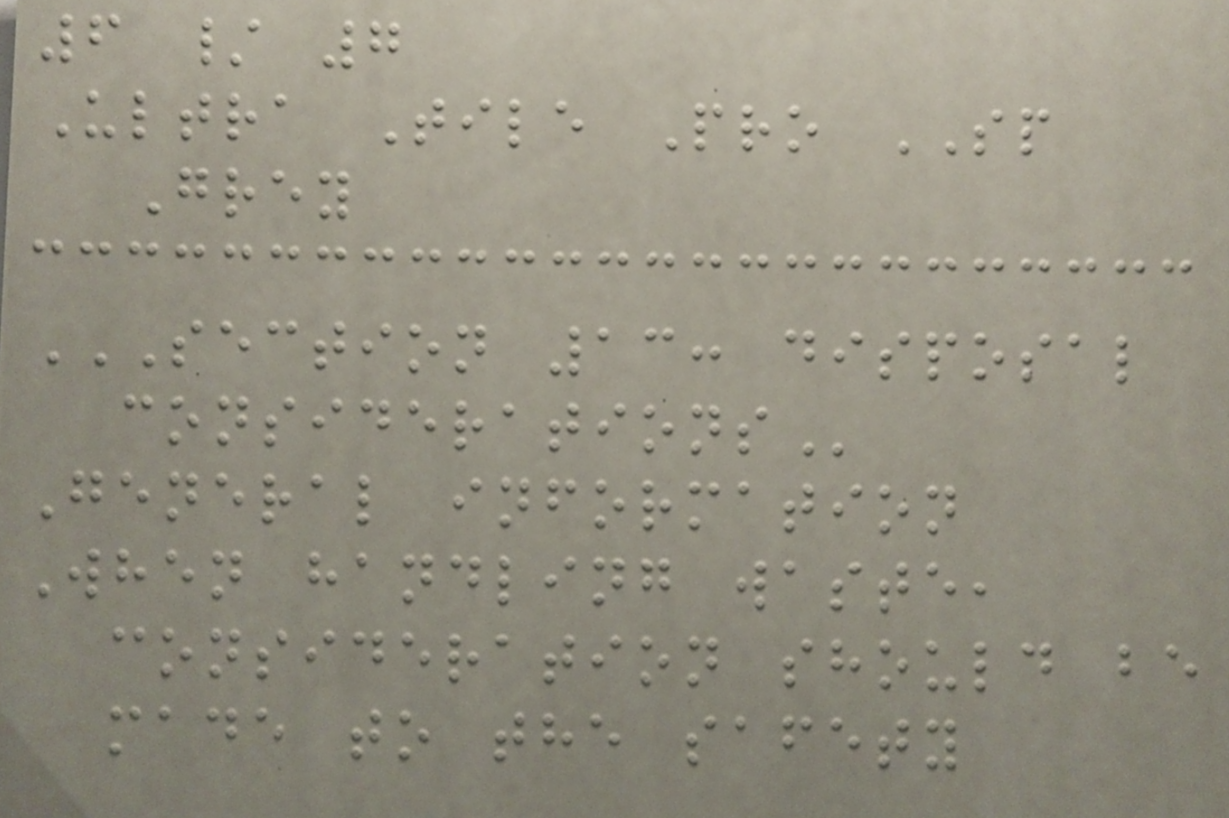6 / 7
Ultra Tile Pro SP
Grey
SECTION 13: DISPOSAL
CONSIDERATIONS
General information
When handling waste,
consideration should be
made to the safety
